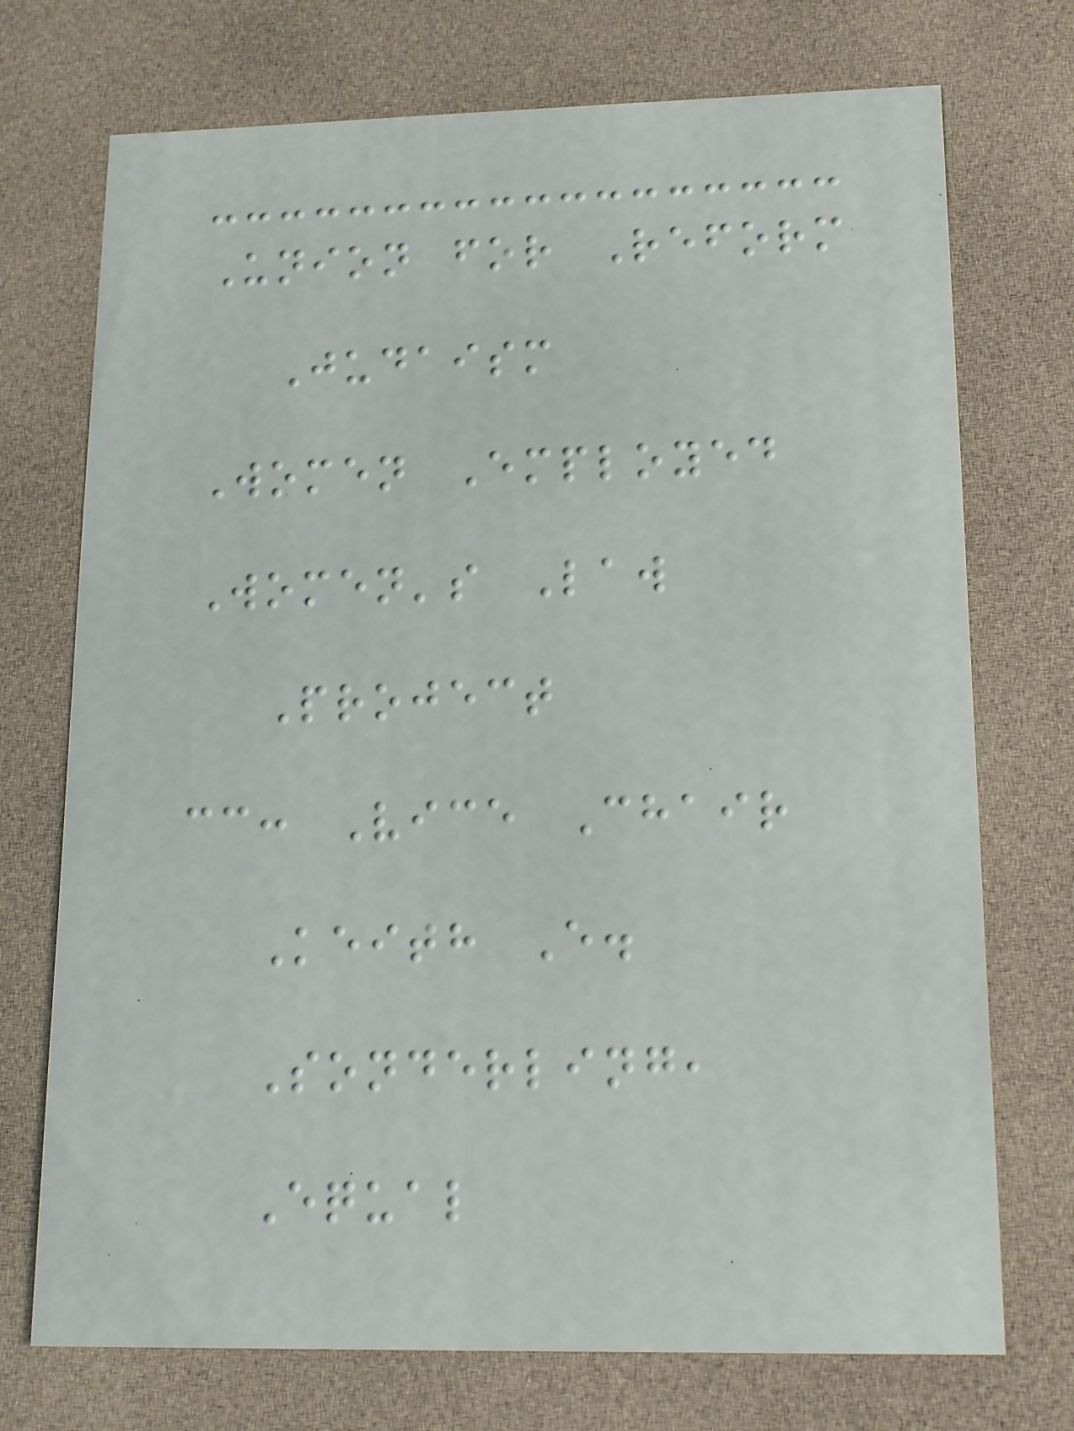Union for Reform
Judaism
Women Employed
Women's Law
Project
cc: Vice Chair
Keith E.
Sonderling,
Equal
